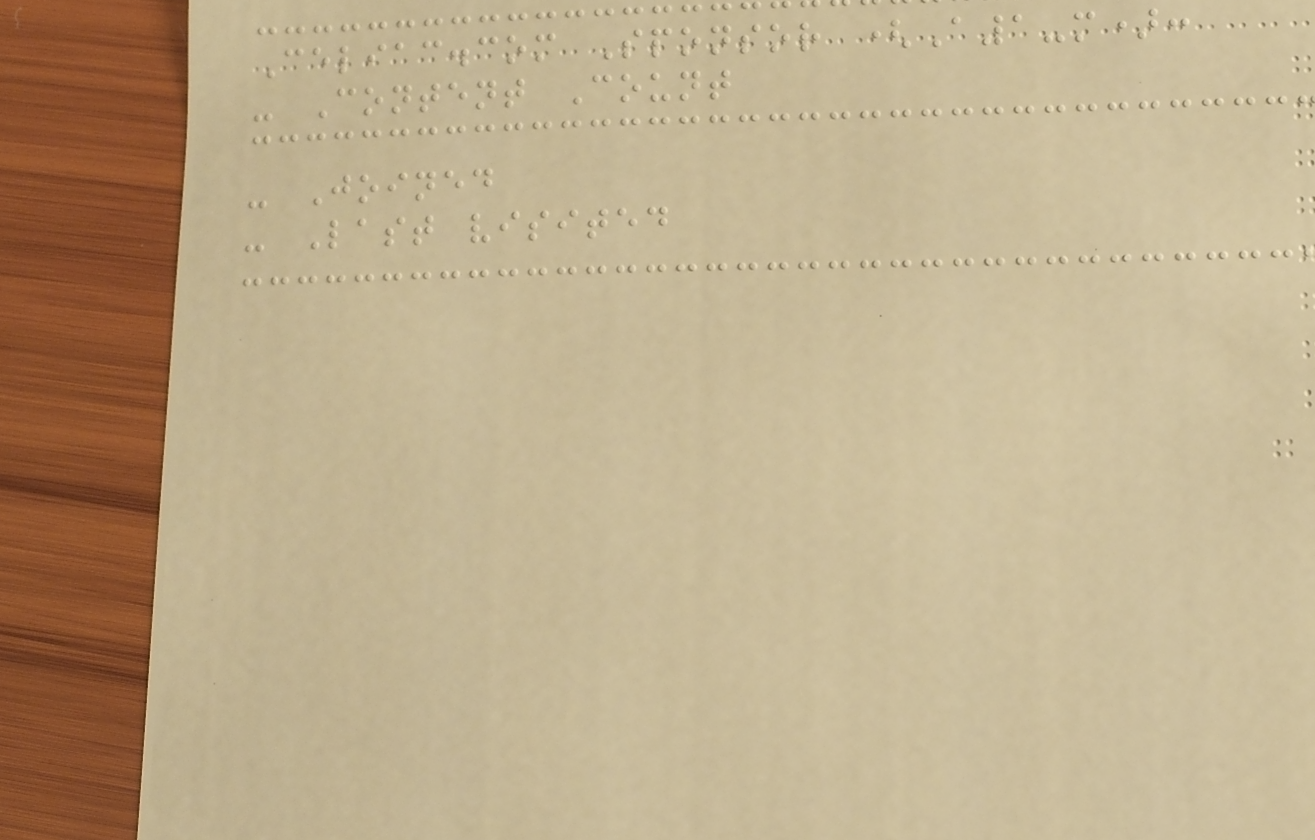Celiac.com Sponsor (A1-m):
- Content Count
- Joined
- Last visited
